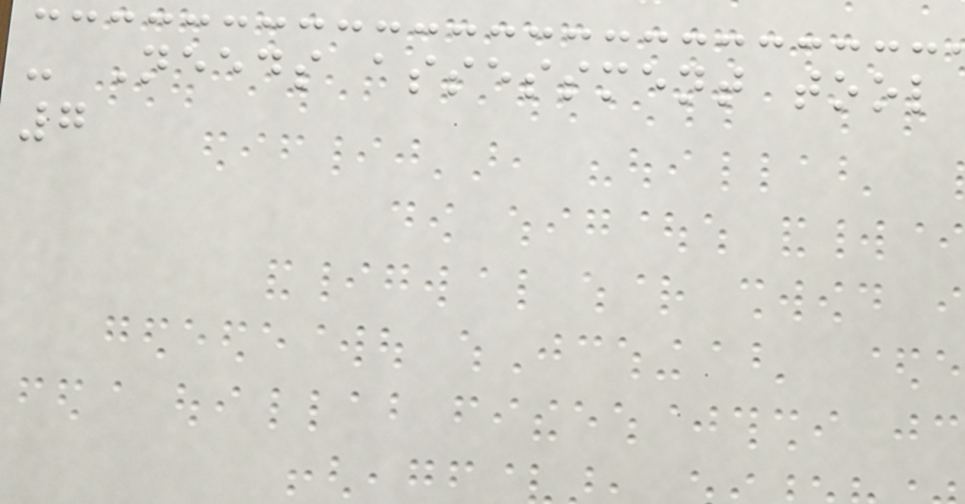- Needs assessment tool
7
